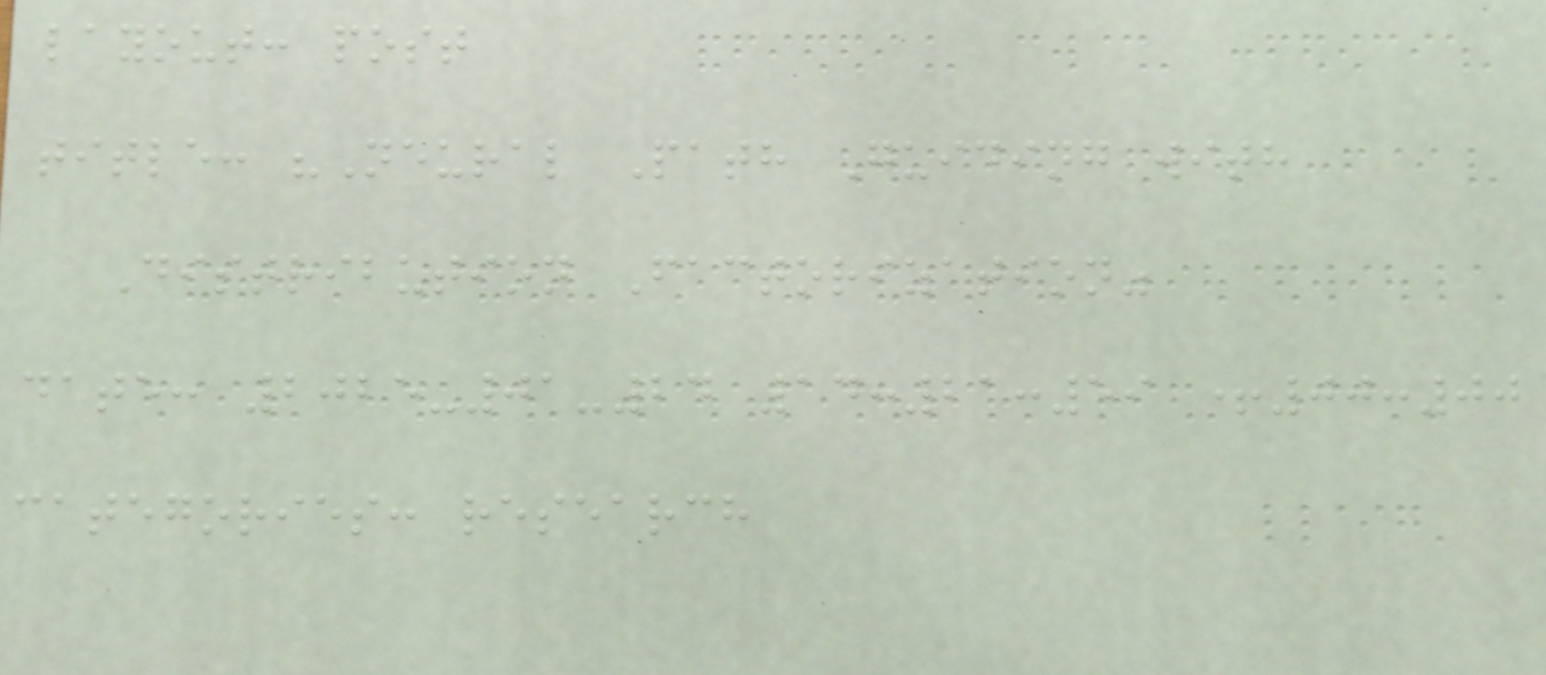layout: post
title: "Neural Path Guiding with
Distribution Factorization"
date: 2025-01-24 14:21:59 +00:00
categories: research
